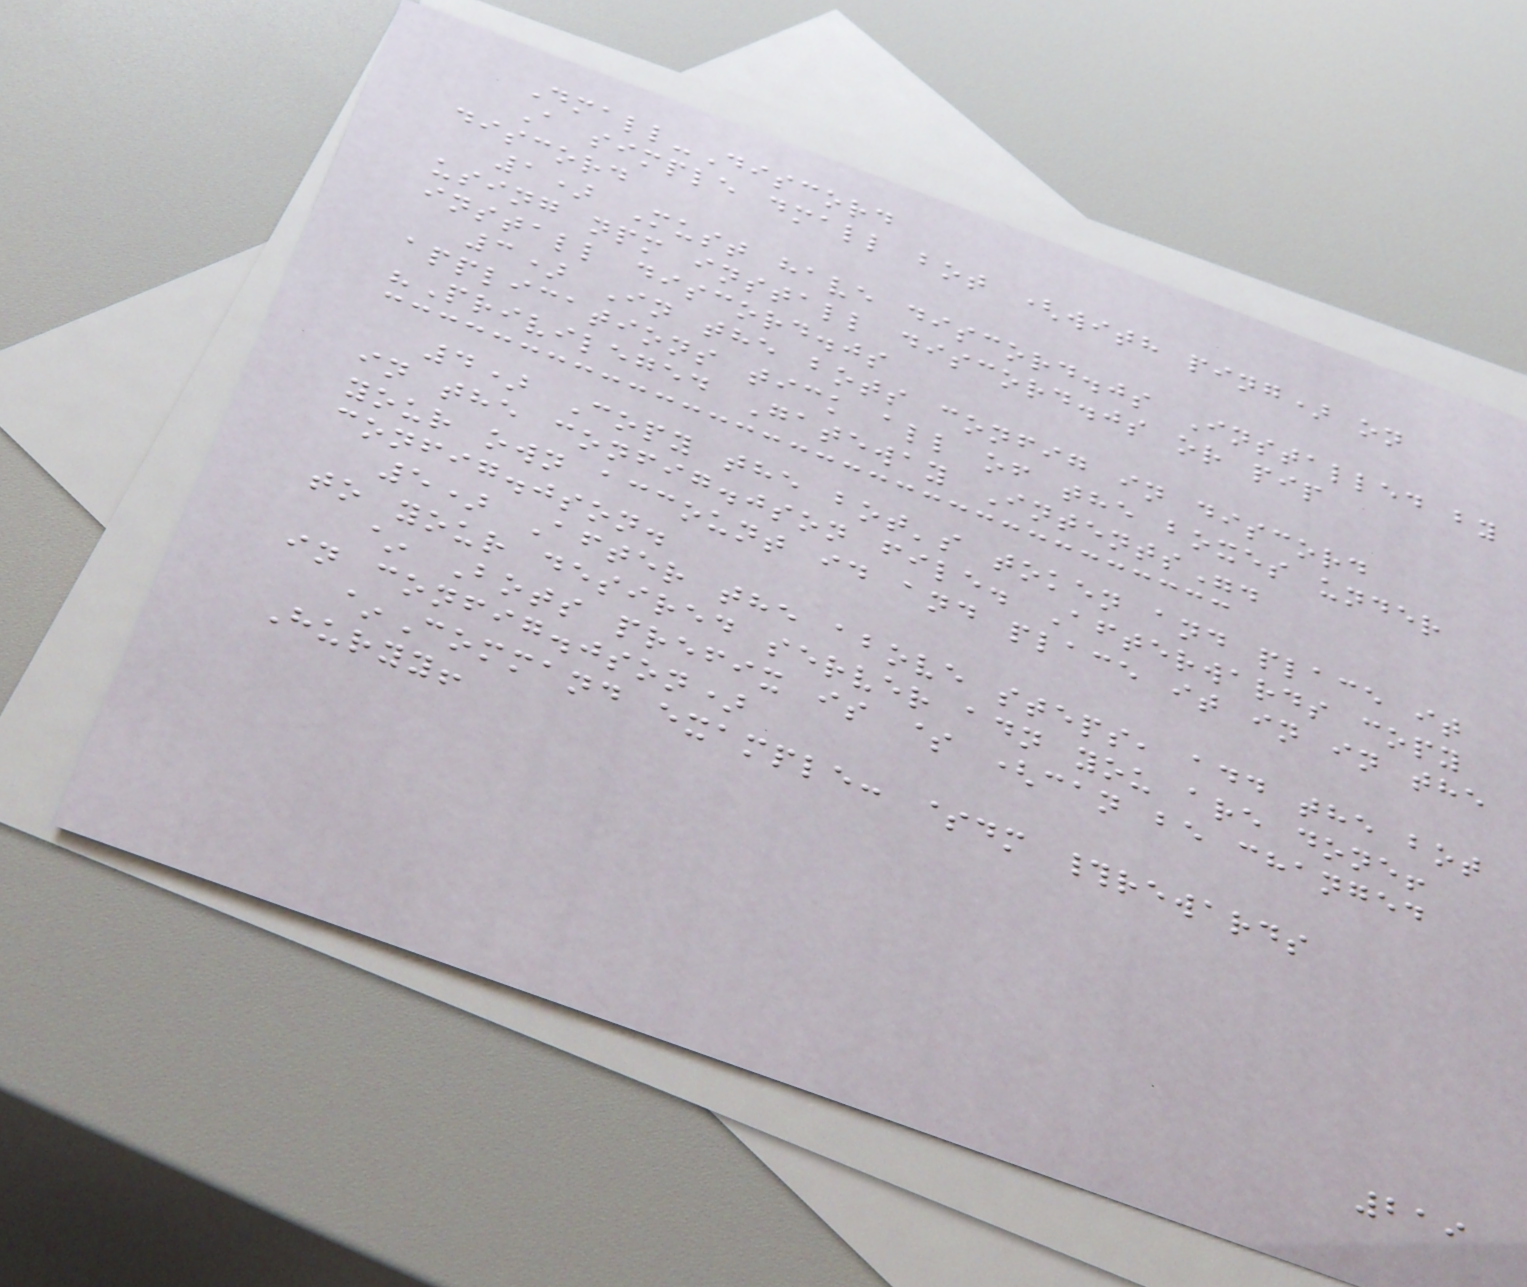Dmall-Discord
A simple dmall bot (with ping) on
discord
1) Must have discord.js Installed by
using npm install discord.js or pip
install discord.js
3) In the bots config in discord
applications tick all of the boxes under
"Privileged Gateway Intents".
4) Copy the bot's token and place it
in the config.json file. Afterwards copy
your own account id and place it in in the
config.json.
5) After the above steps, add the bot
to your desired server adn you are done!
~ Bots prefix is $ (can be changed
in config.json)
~Command example: $dm #rewards
Huryy!
219
